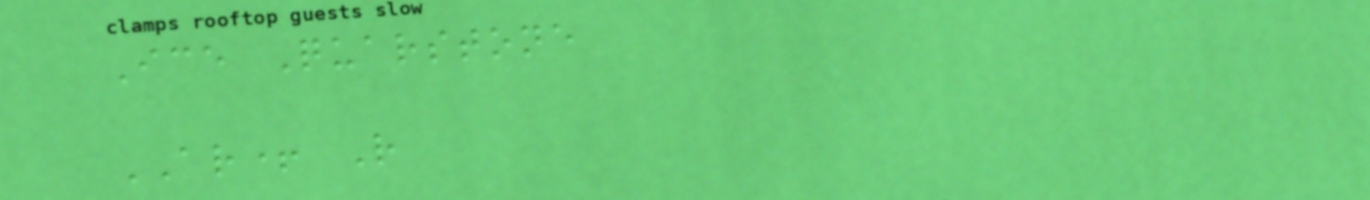Ice Quarstone
AR+ R
